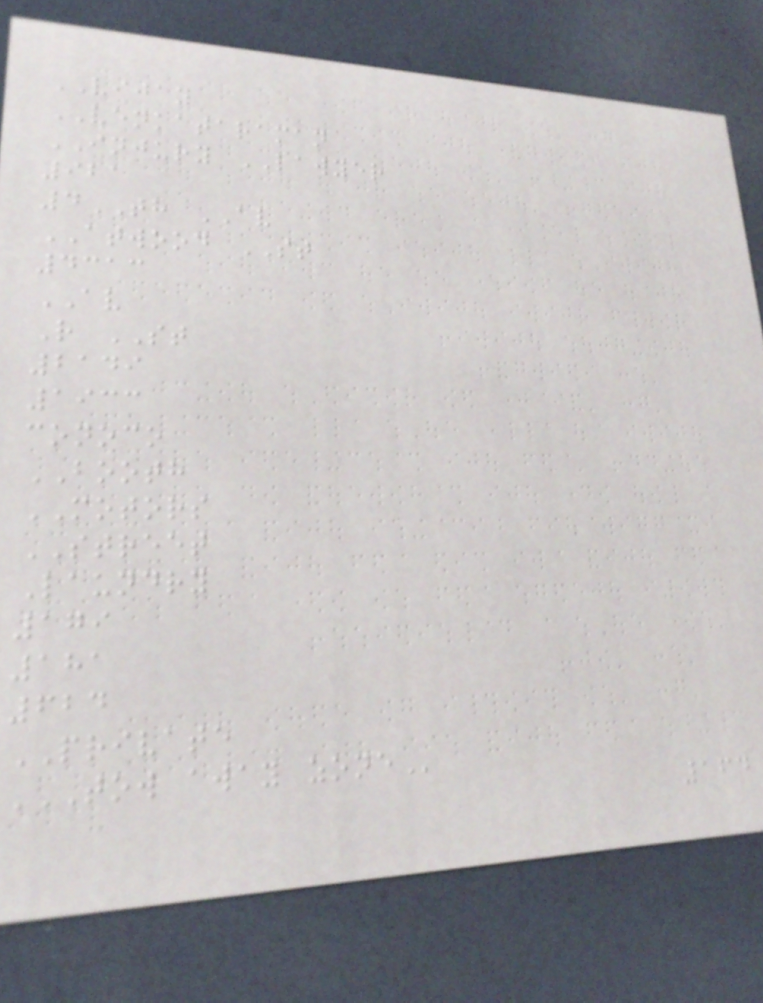VIJAY
VENKATARAMAN
INJURY LAWYER
921
4TH AV
ATWOOD ST
4313
AV
R ST
2149
1933
conoco
BOOTH
MOTORS
STREET
Laundry
179
181
624
PRIVATE
TOW AWAY ZONE
164
